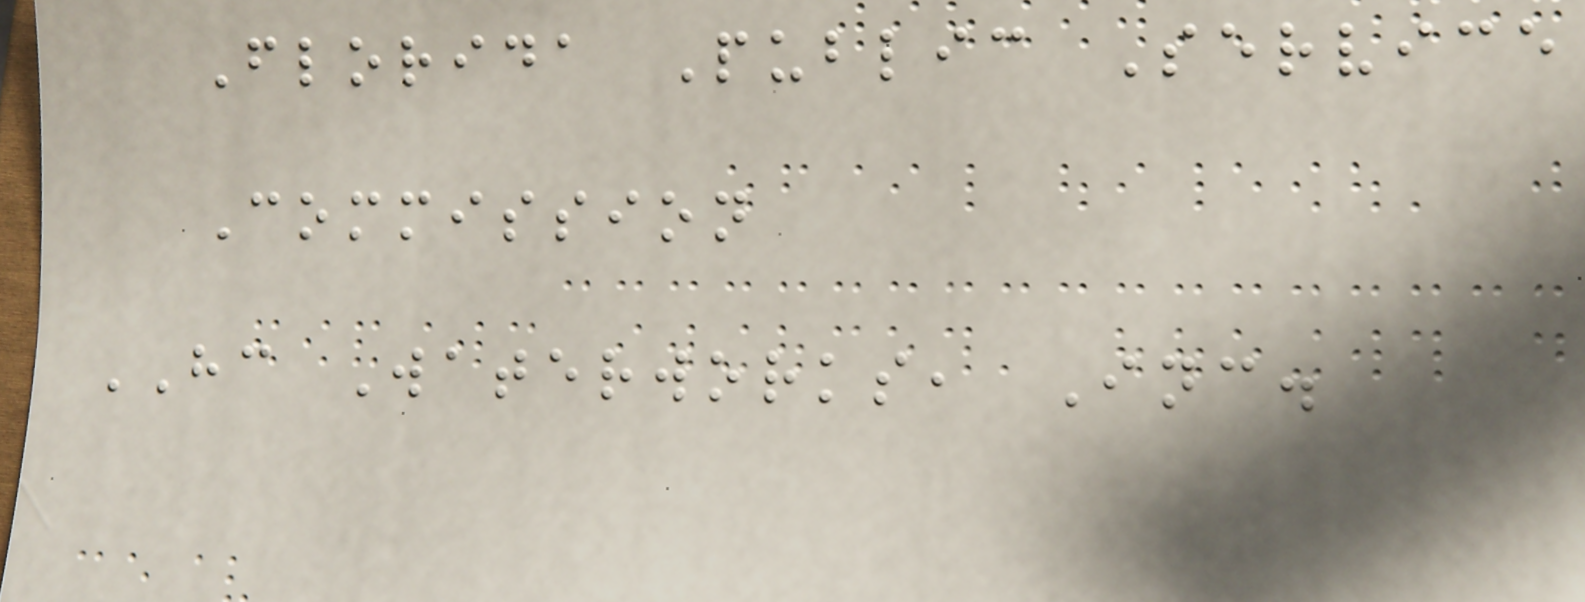Florida Public Service
Commission
HC Waterworks, Inc.
